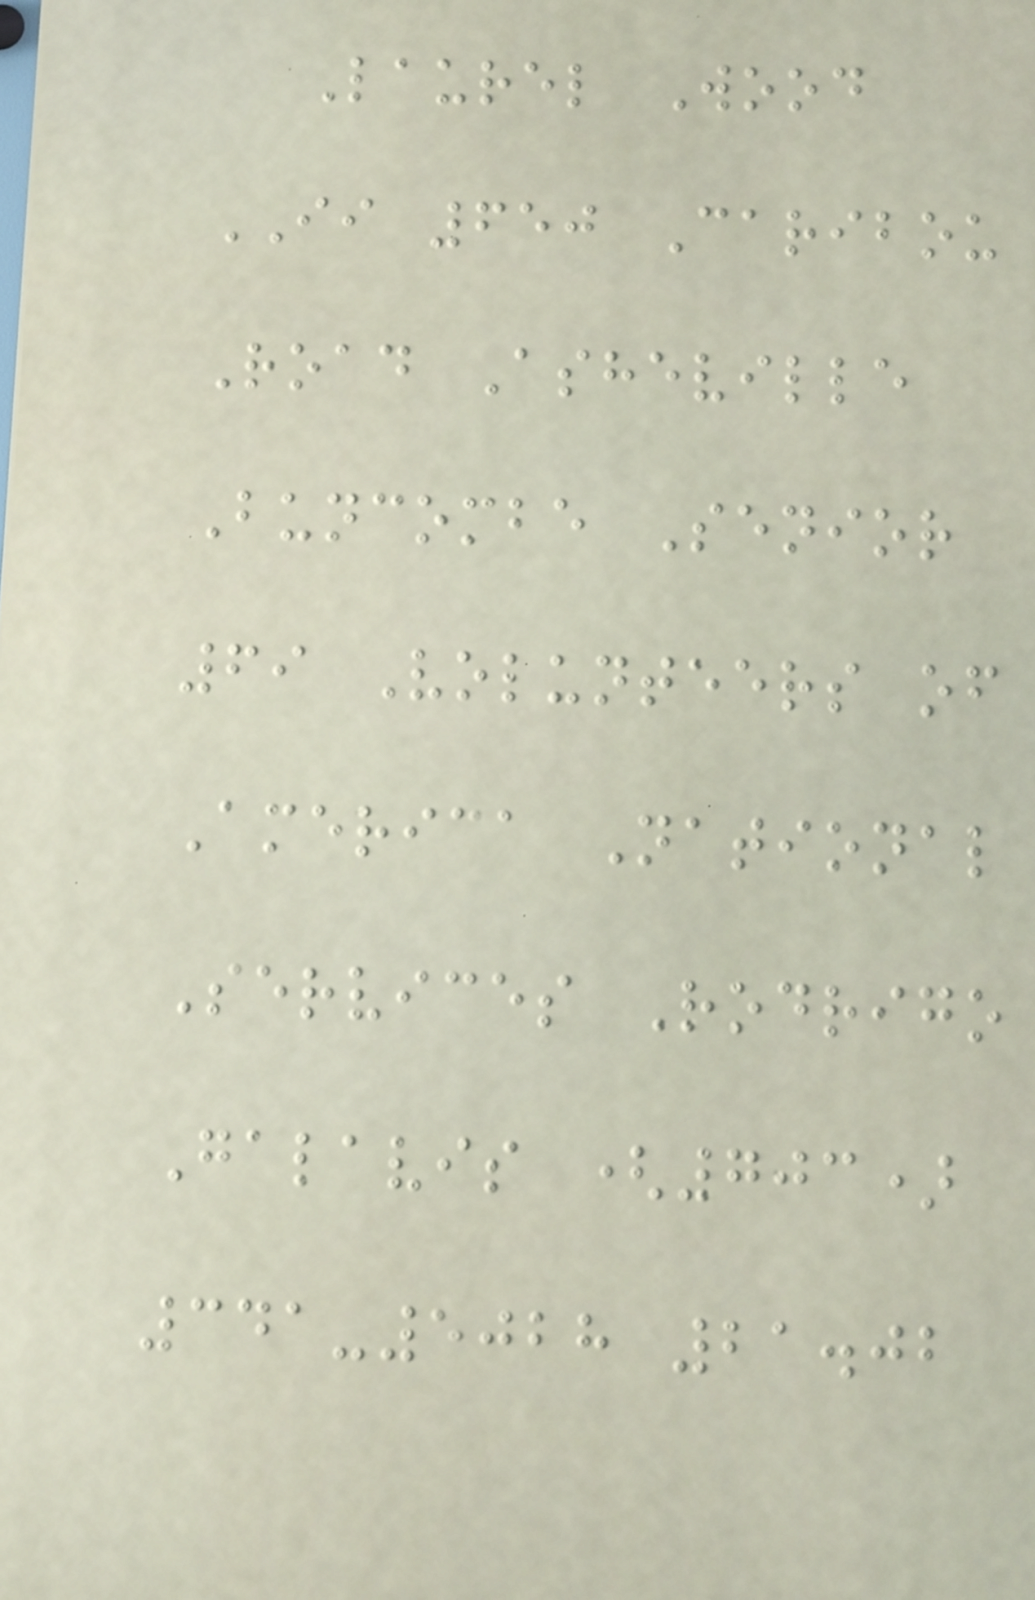Laurel Wood
II 650 Caribou
Road Asheville
Buncombe Senior
69 Volunteers of
America National
Services Rodrigo
Galavis (703)
341-5028 21.02
